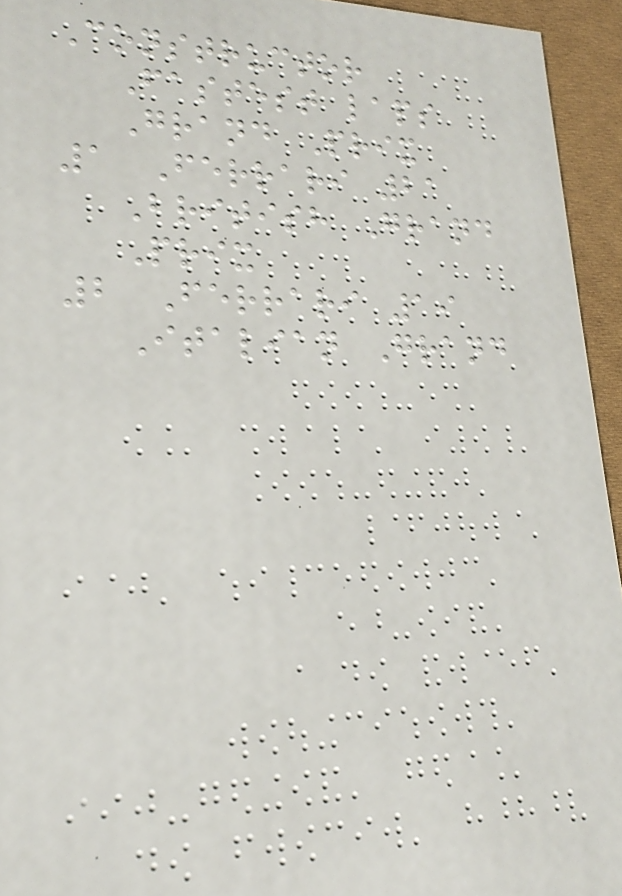Constructor
Fastest laps
Grand Prix
1 Ferrari 21
British Grand
Prix
2 Ferrari 19
Italian Grand
